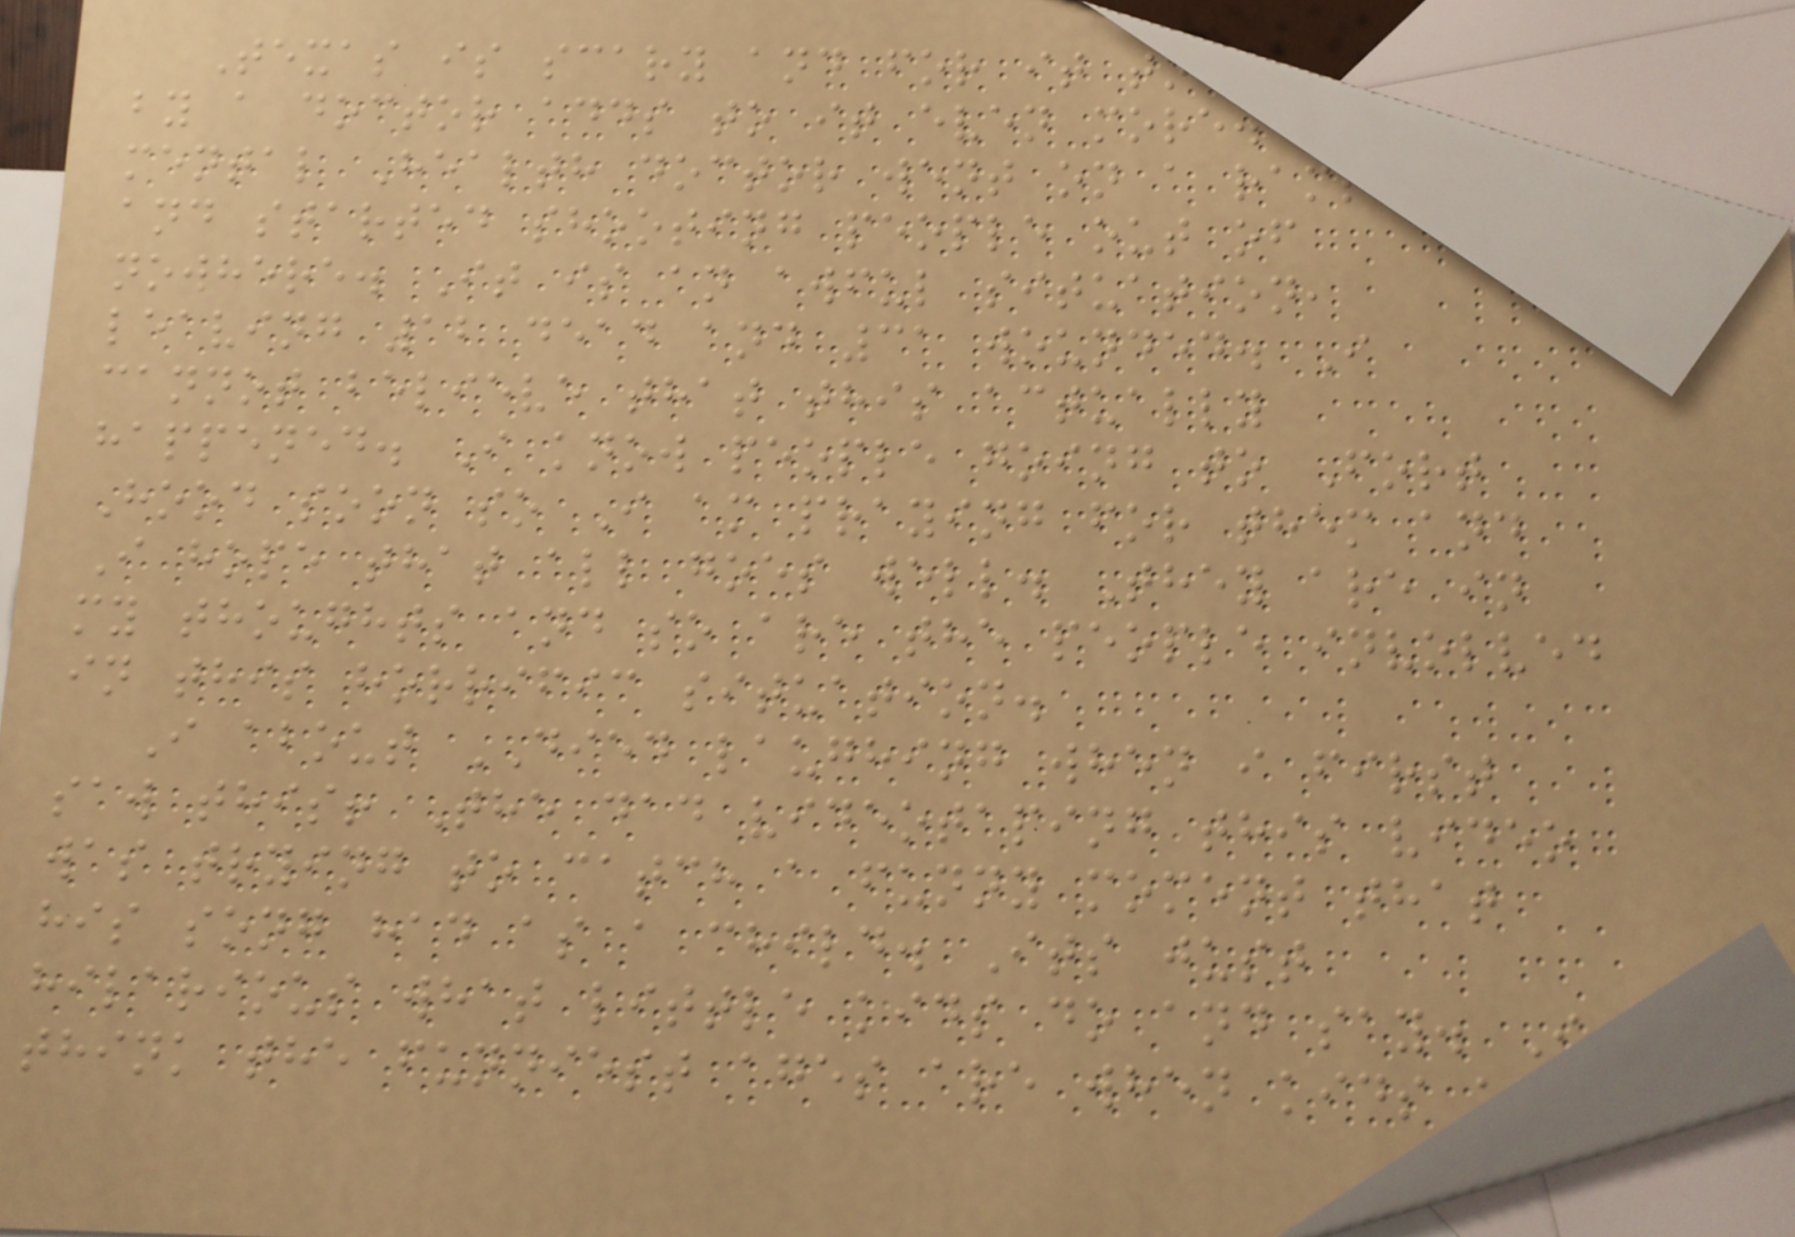Texas is scary and for it to have been
by a doctor adds to it even more. A
mental Health doctor went on a rampage
and started shooting people out of
nowhere. It is an awful situation,
leaving 12 dead and 31 wounded. I
cannot believe that this actually
happened. I know people going to Fort
Hood soon so I am praying for them and
I hope that all goes well. They are in
my thoughts and so are the people involved
in this horrific situation.
I about DIED laughing when i first
saw this! The dad videotaping this video
was trying to catch a funny moment that
his song had as a child. Its just
hilarious what little kids do and say. I
think the funniest ages are when kids are
